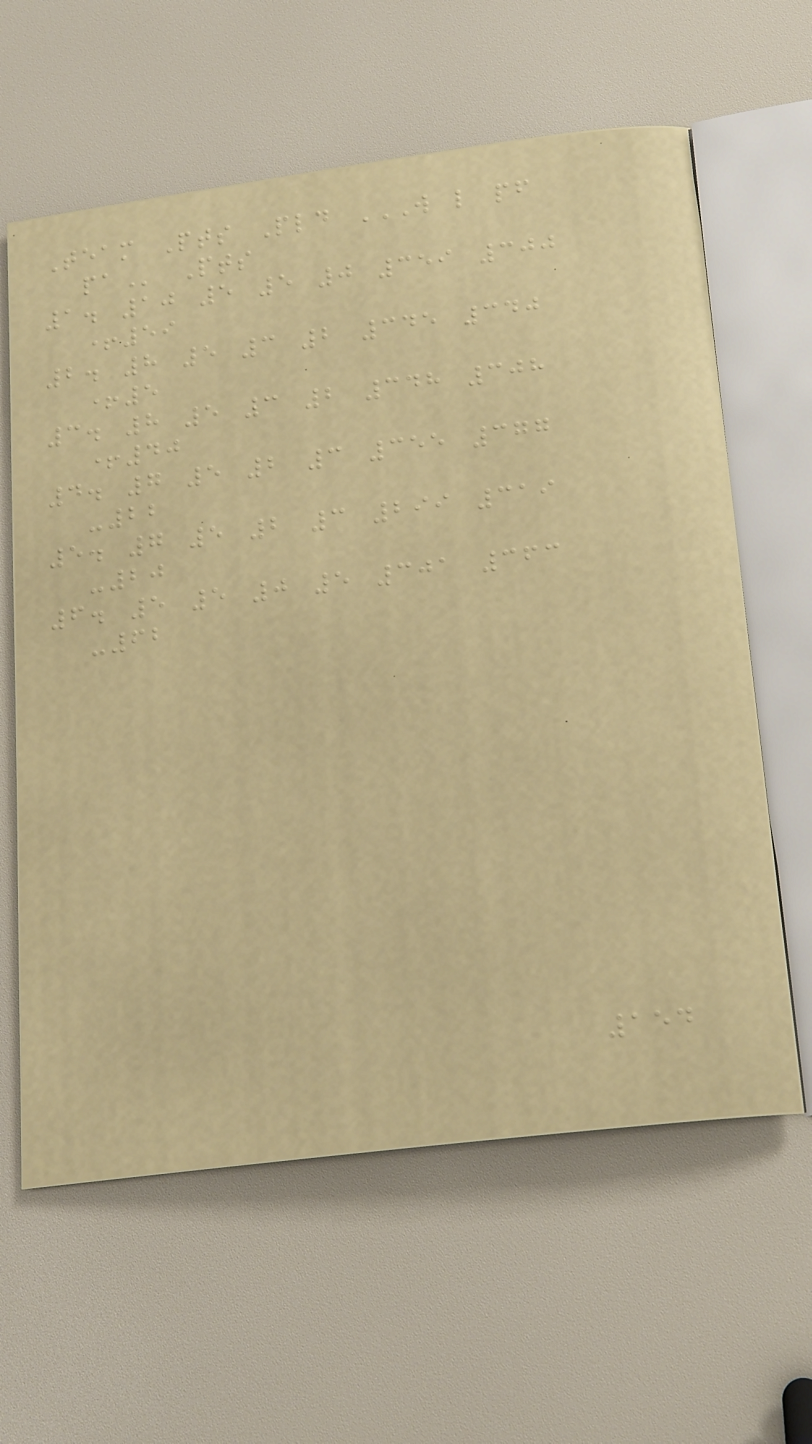Team Pts Pld W L PF
PA Pts
1. 10 5 5 0 359 300
+59
2. 8 5 3 2 345 340
+5
3. 8 5 3 2 348 308
+40
4. 7 5 2 3 355 377
-22
5. 7 5 2 3 299 319
-20
6. 5 5 0 5 301 363
-62
154
